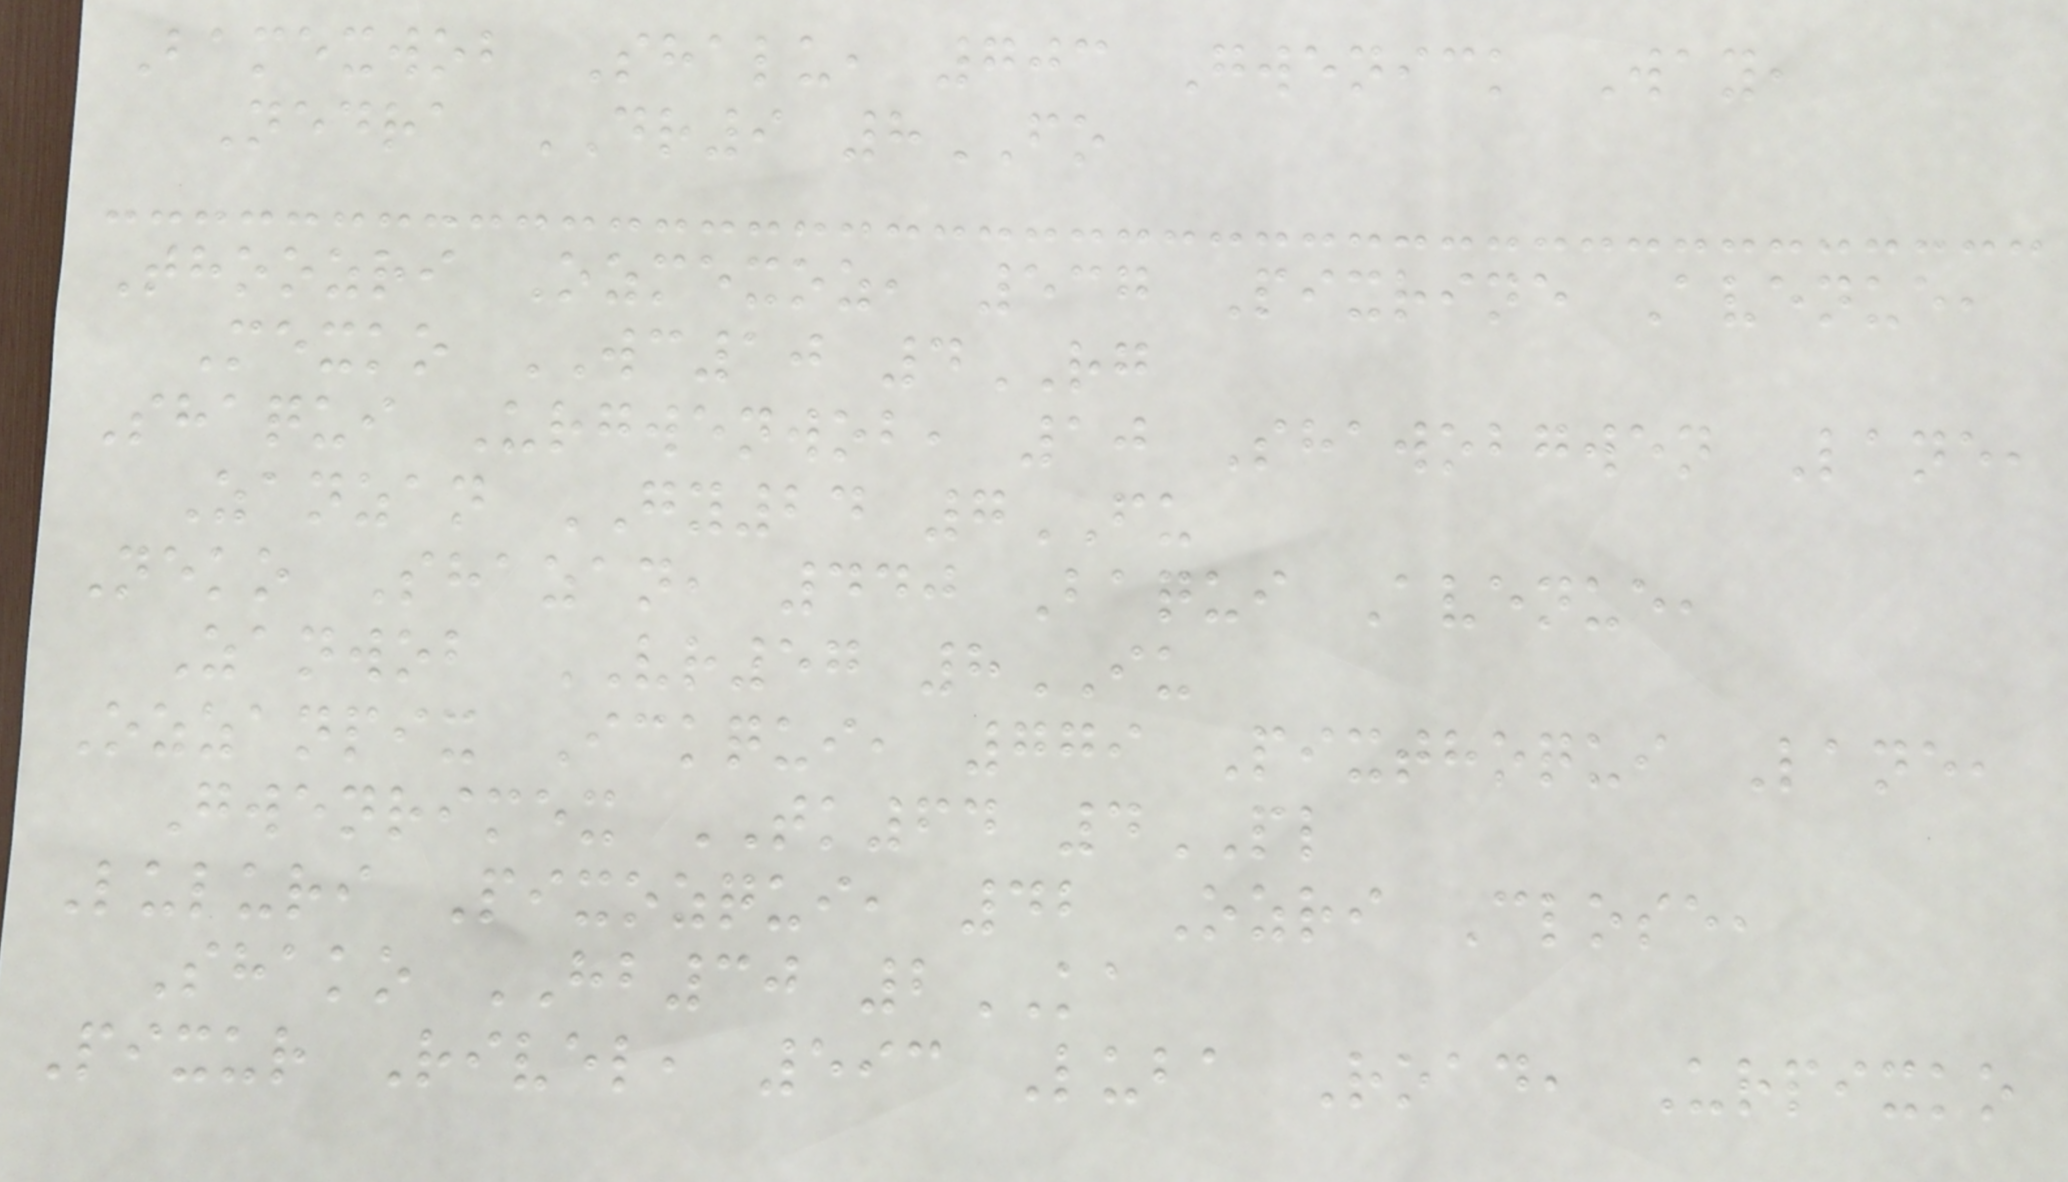Bamexwob Shalu, 703 Gwenick Way,
Nedra DR9 8FO
Thoozri Ozmexoz, 537 Pixrine Avenue,
Mexko WC10 4RG
Shaqui Urgwenwob, 10 Shawobgwen Lane,
Zanzan GY24 7FU
Neko Shazan, 440 Baqui Avenue,
Zanwob VR57 8IU
Ozzanpix Ickqui, 779 Pixthoqui Lane,
Gwenrimex TK64 4PL
Luluri Pixozqui, 42 Ozri Close,
Shako HB30 2KA
Pixur Rivel, 593 Luba Road, Urpixko
